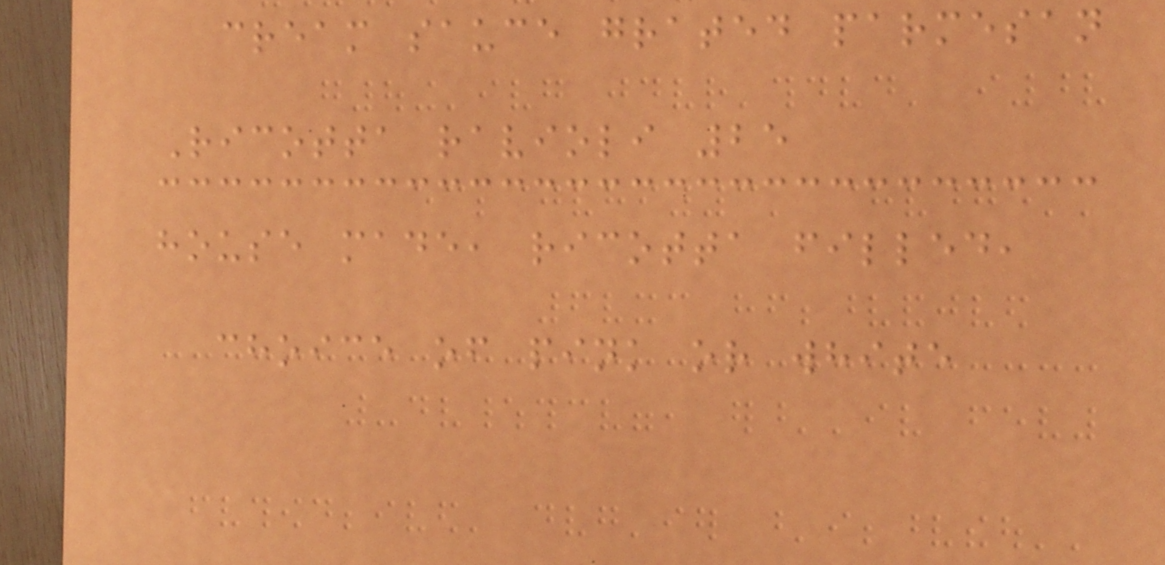cream sauce grated parmesan
Ricotta ravioli 25
house made, ricotta filled,
choice of pink or white
